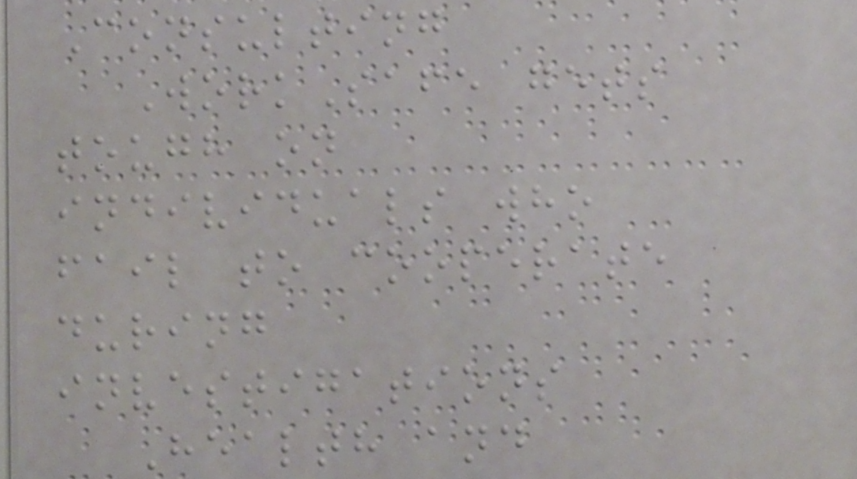Consulting
WorkSafe gets
tough on
individuals who
fail to cooperate
during
investigations
Health and
